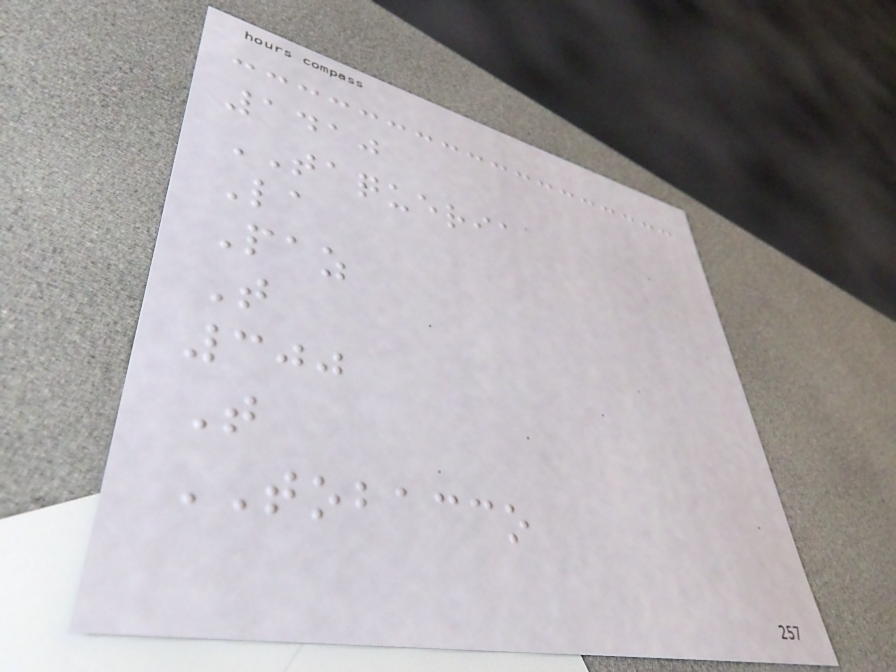1410
TAQUERIA
La
Paz
T
300
T
TOBACCO
